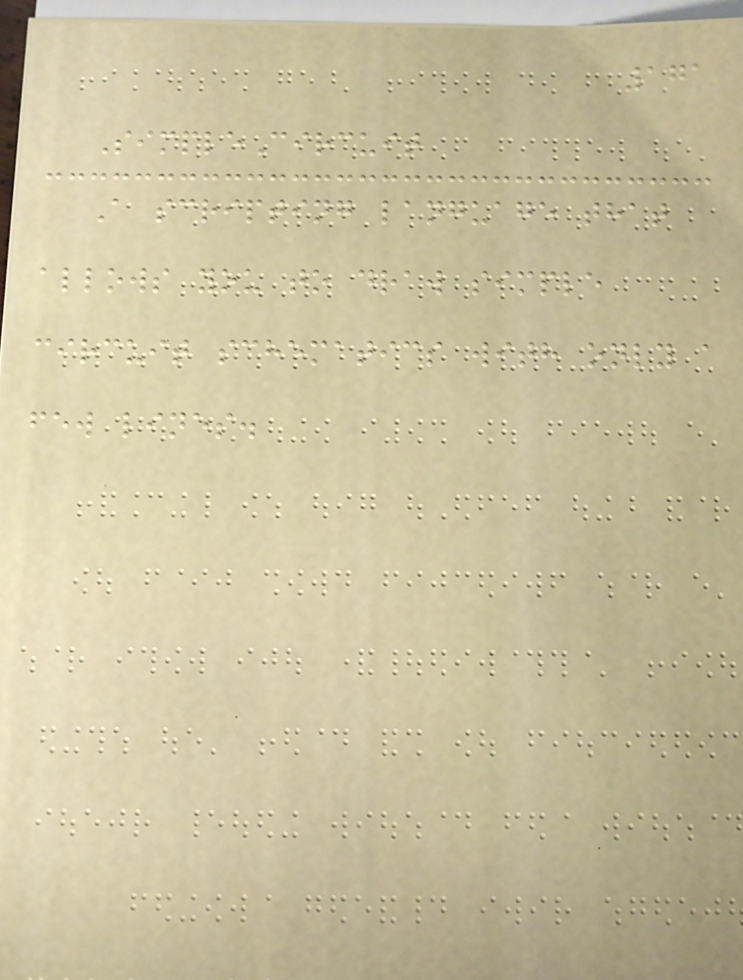171
SimpleCircuit
A scripting language that
allows you to draw simple
circuit schematics with only a
few lines.
